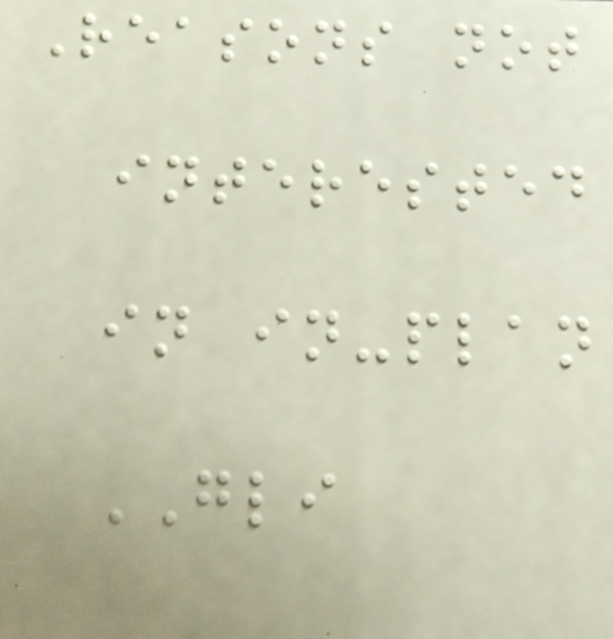Reasons not
interested
in in-plan
GLI
